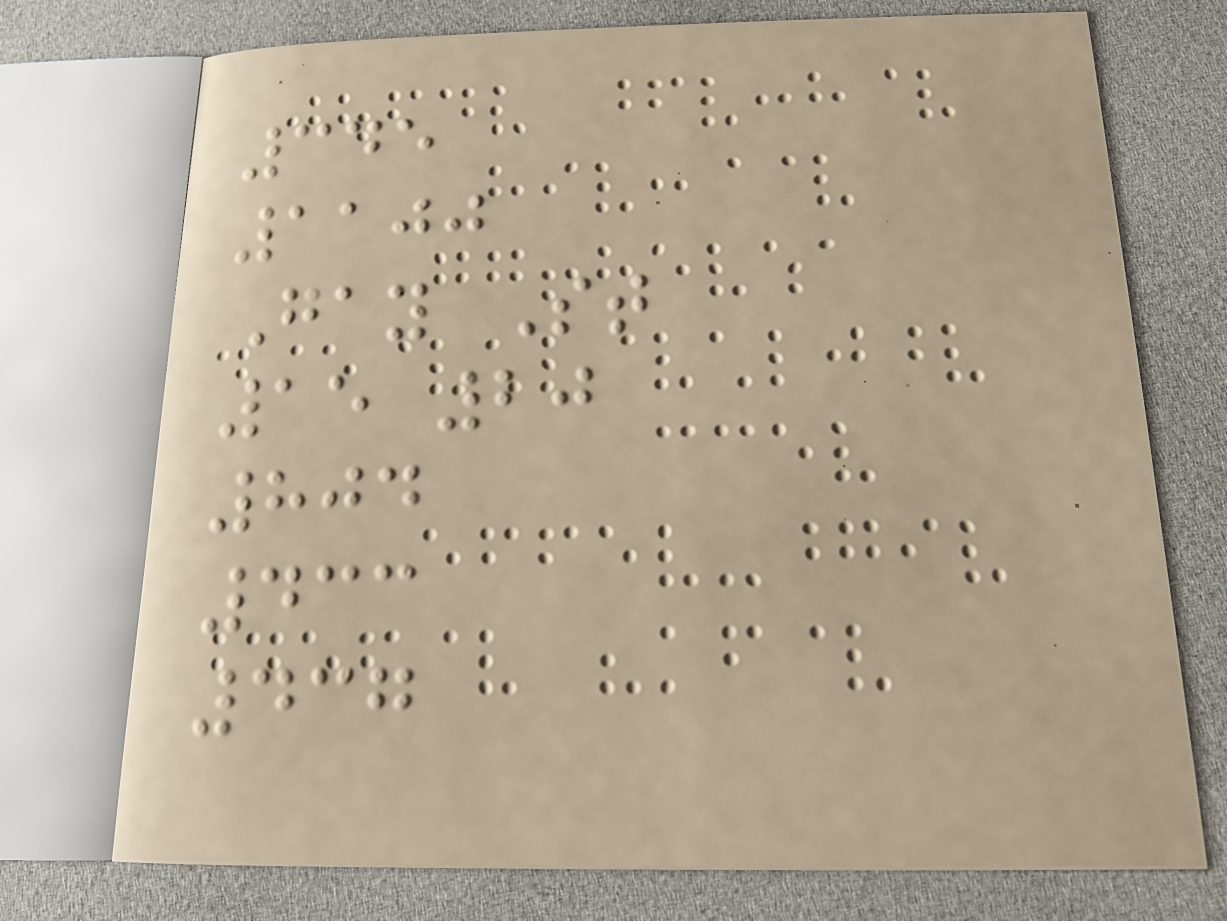345
1100
Gay St
15 20
804
433
437
